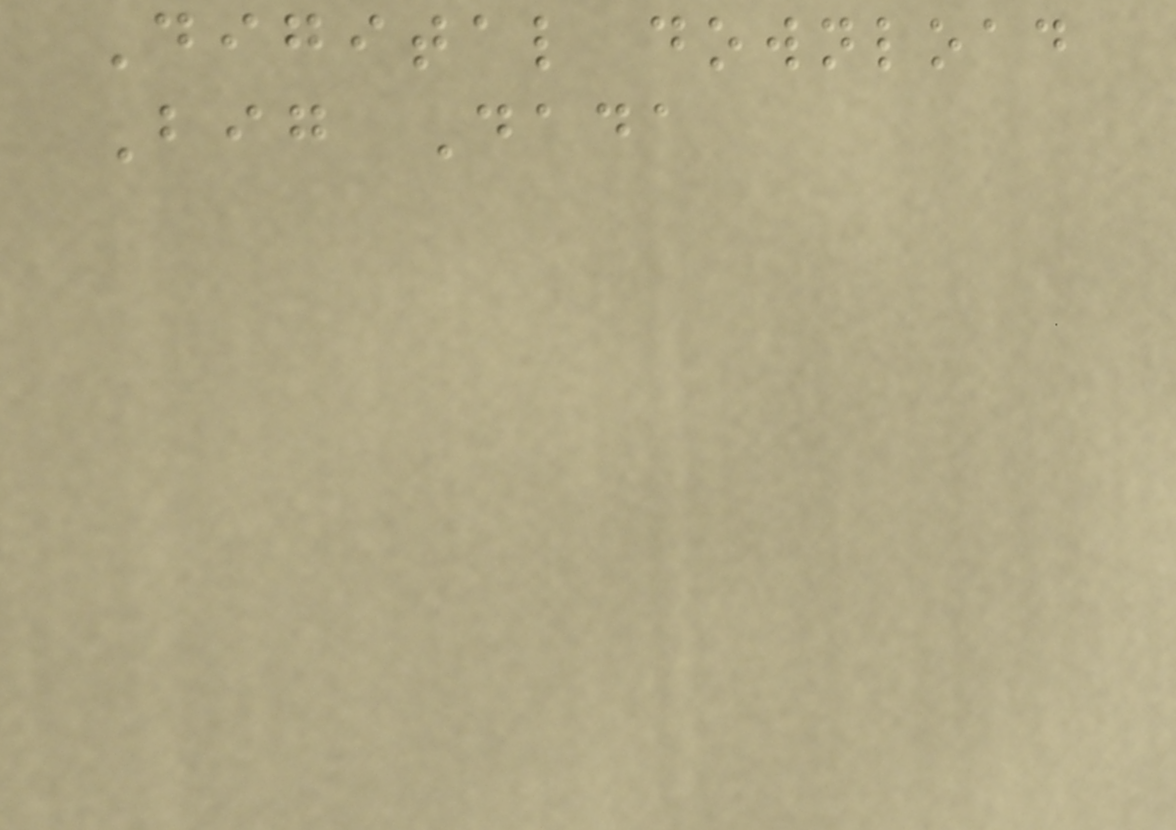Digital download
Big Dada
